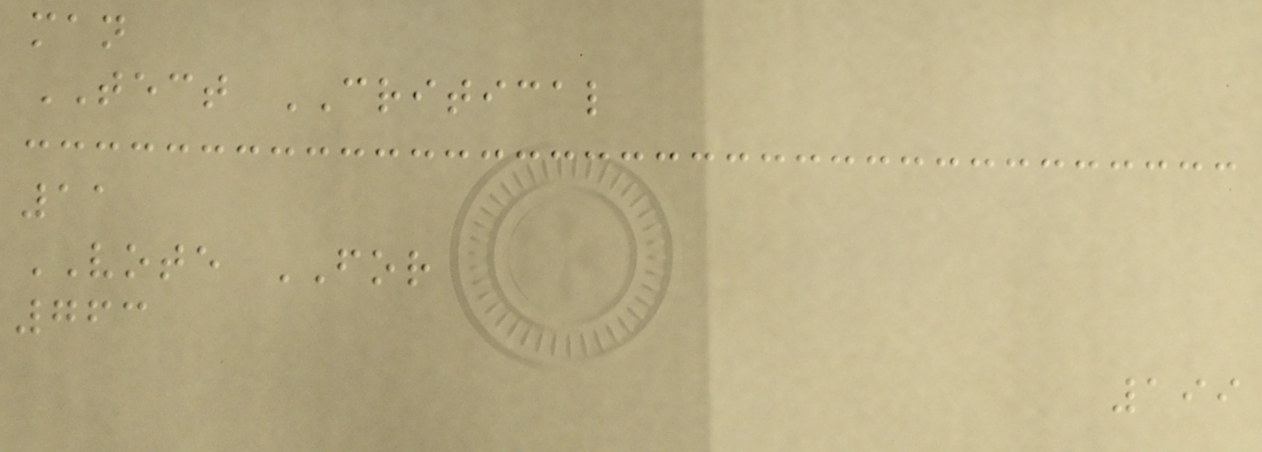man
TECT CRITICAL
11
VOTE FOR
763
199
